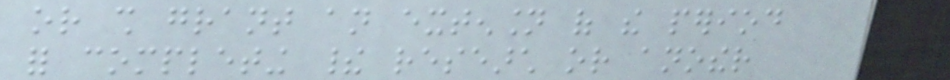or shall grant an extension of the period
for completing their research or another
